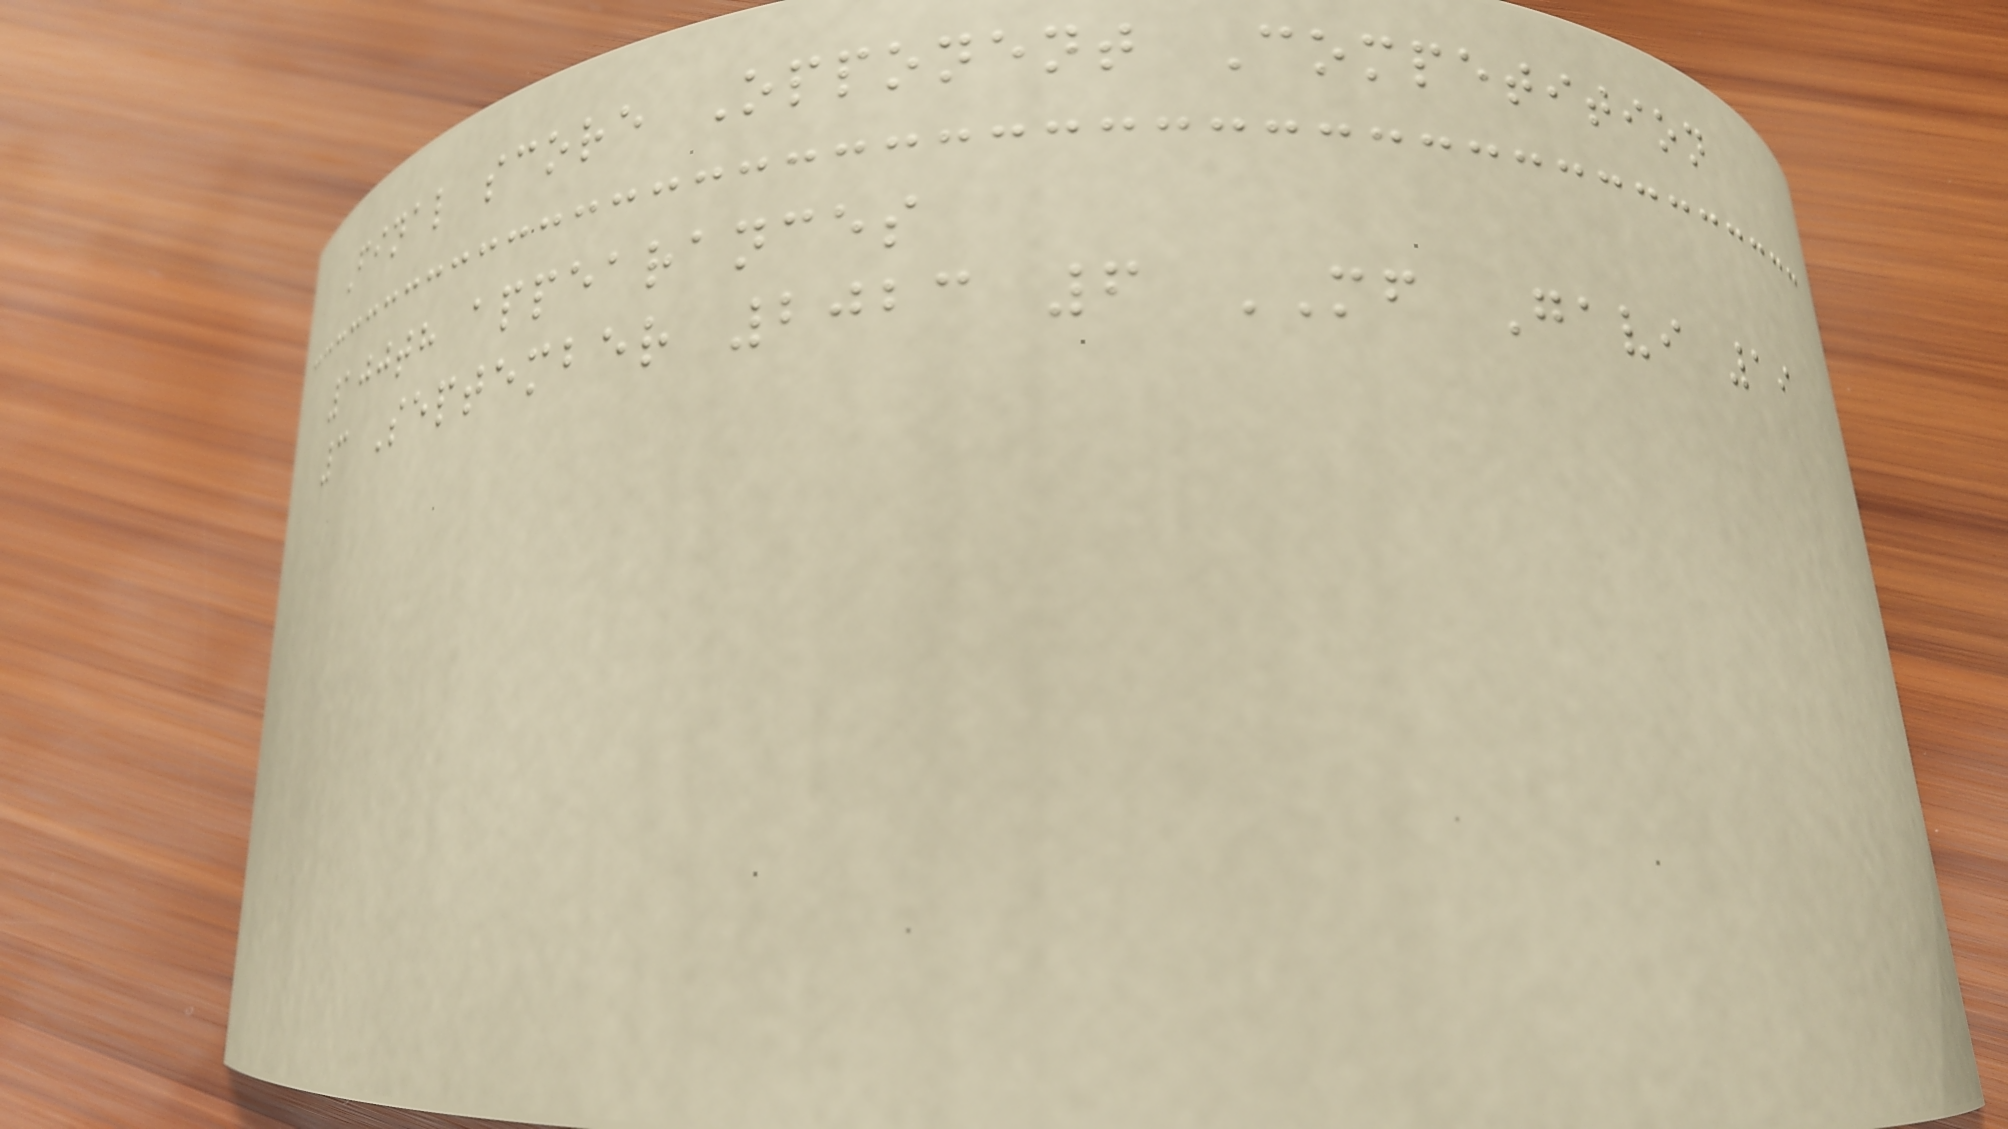Final score Opponent Competition
100th appearances
3 September 2023 6 MF Gavi 19
